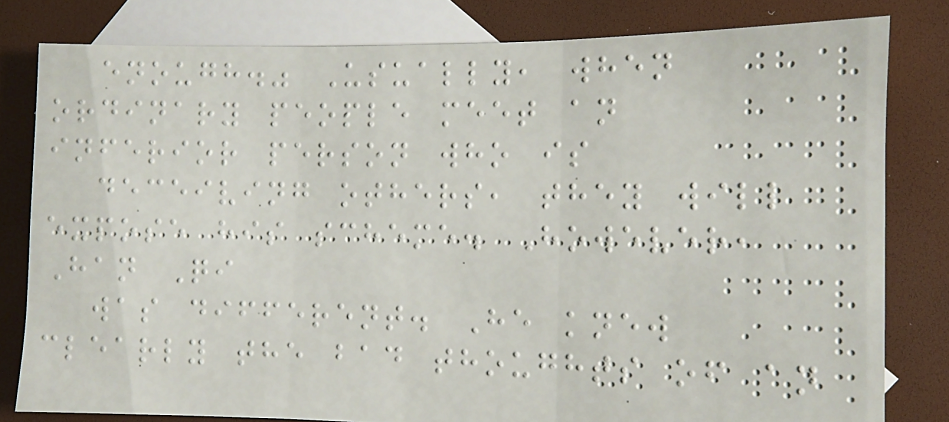enough." Usually, when
ordinary people meet an
inferior person who is
deceiving others, they will
expose his scheme. However,
Han Qi
was different. He knew
clearly the bad thoughts of an
